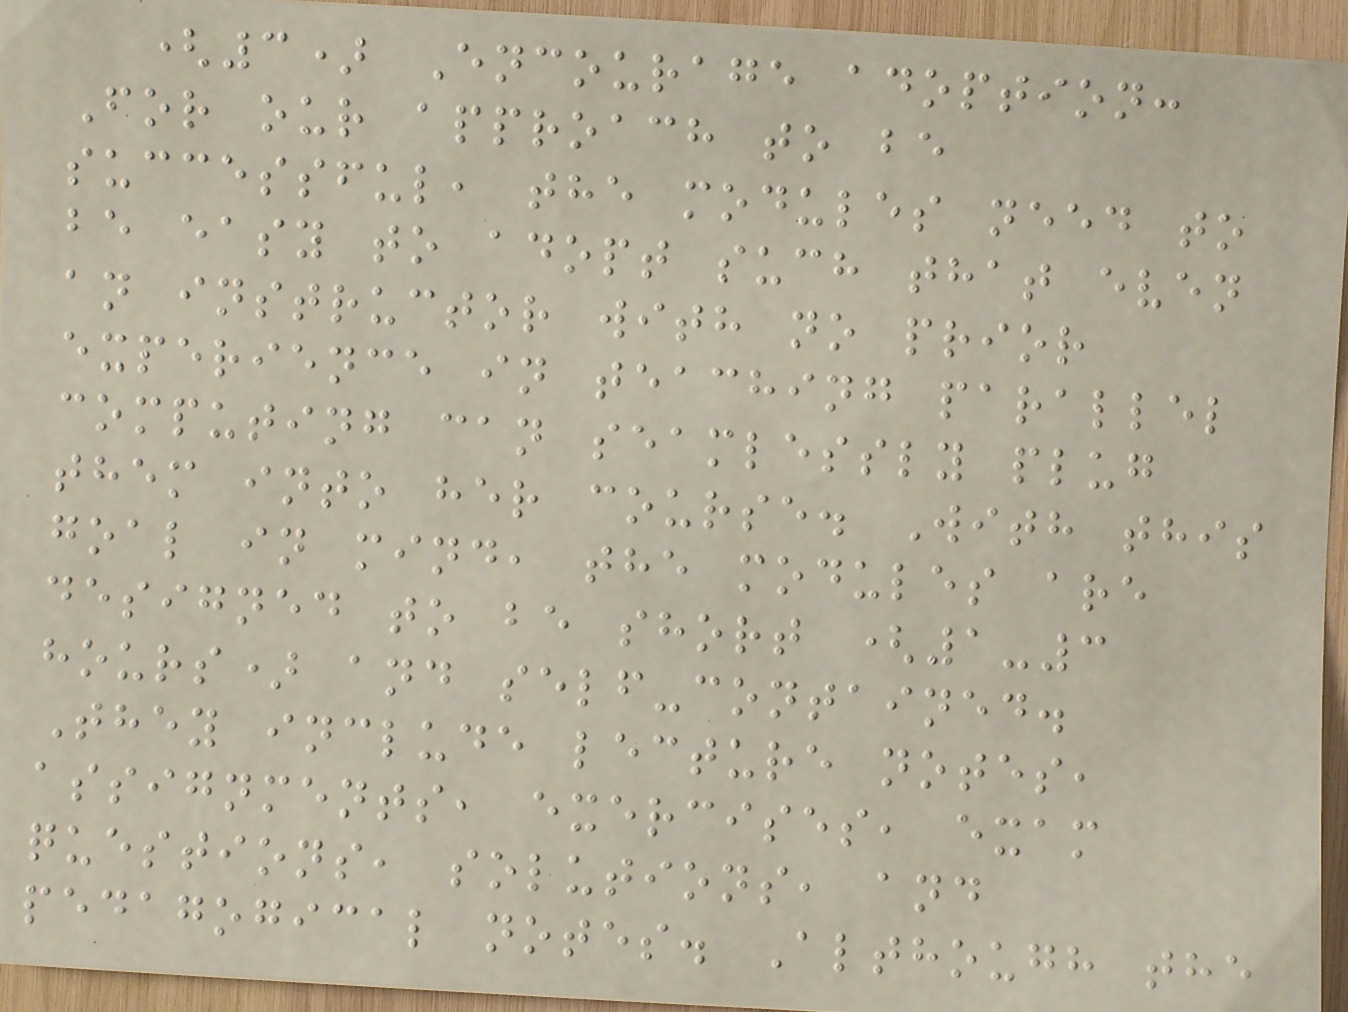(3) Encourage adoption:
For our approach to be
successful, the modules need to
be easy to adopt such that even
an instructor with no prior
experience in teaching parallel
computing can seamlessly plug
them into her course. With this
goal in mind, the modules are
designed to be short (1-3
hours) and self-contained.
They include lecture notes,
assignments, exercises, exam
questions, solutions, and
pedagogical notes. Although the
